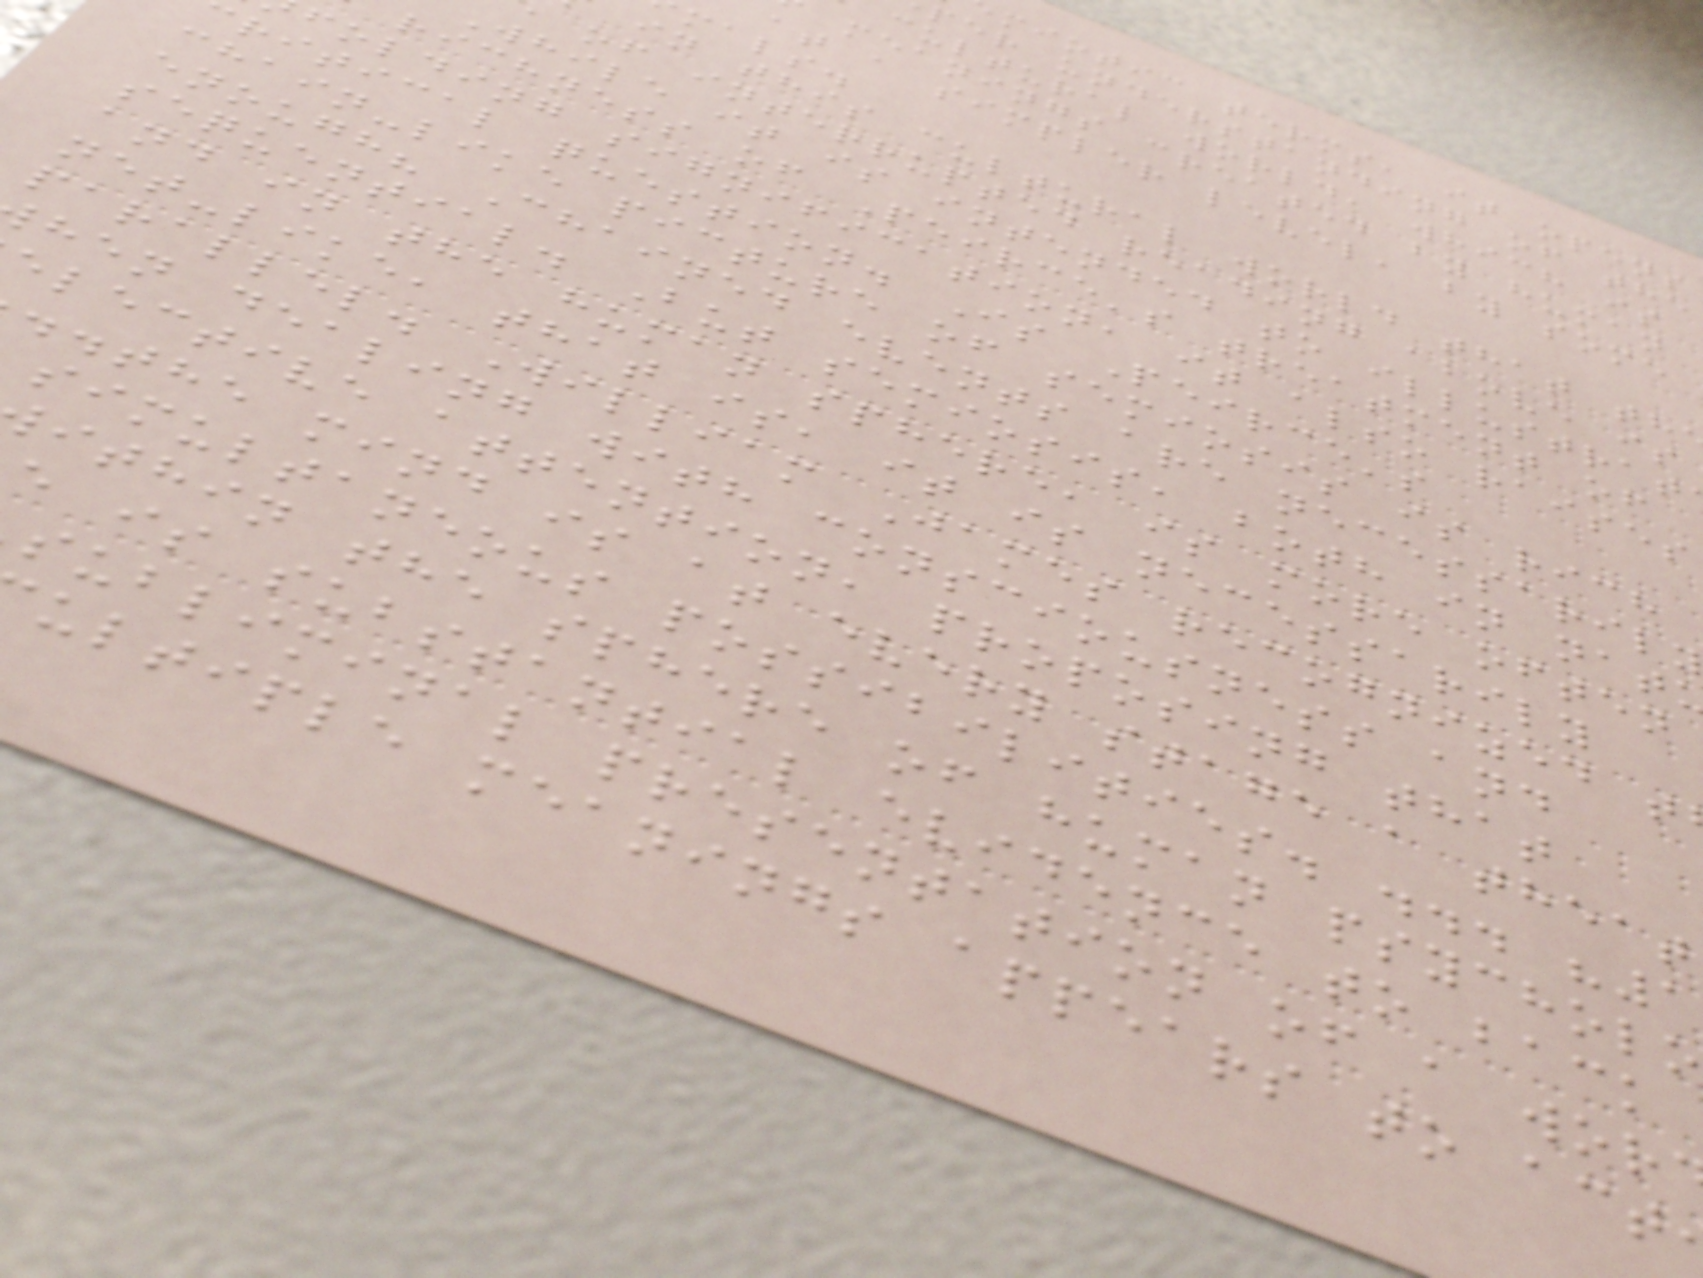miotic terms, it opens
per understanding of the
cultural world, which is
meanings created by human
at a simpler level, by some
mals.
in this cultural world that th
of interrupted reading above is
While it is intended to illustrat
richness of Peirce's treatment of
folding signification, it also raises
ritical question. Is Peirce's
chain-like picture of semiosis is rich
enough? Chained events are necessarily
sequential. But semiosis, both in nat
and in the human sphere, is more often
net-like, that is, it is necessarily
parallel. William James recognized t
hen dealing with consciousness and
elective attention, proposing that
..the mind is at every stage a theat
simultaneous possibilities. ... "1
ithin the sphere of human psycholo
e is substantial evidence to back
subliminal presentation of a wor
ultiple meanings appears to act
